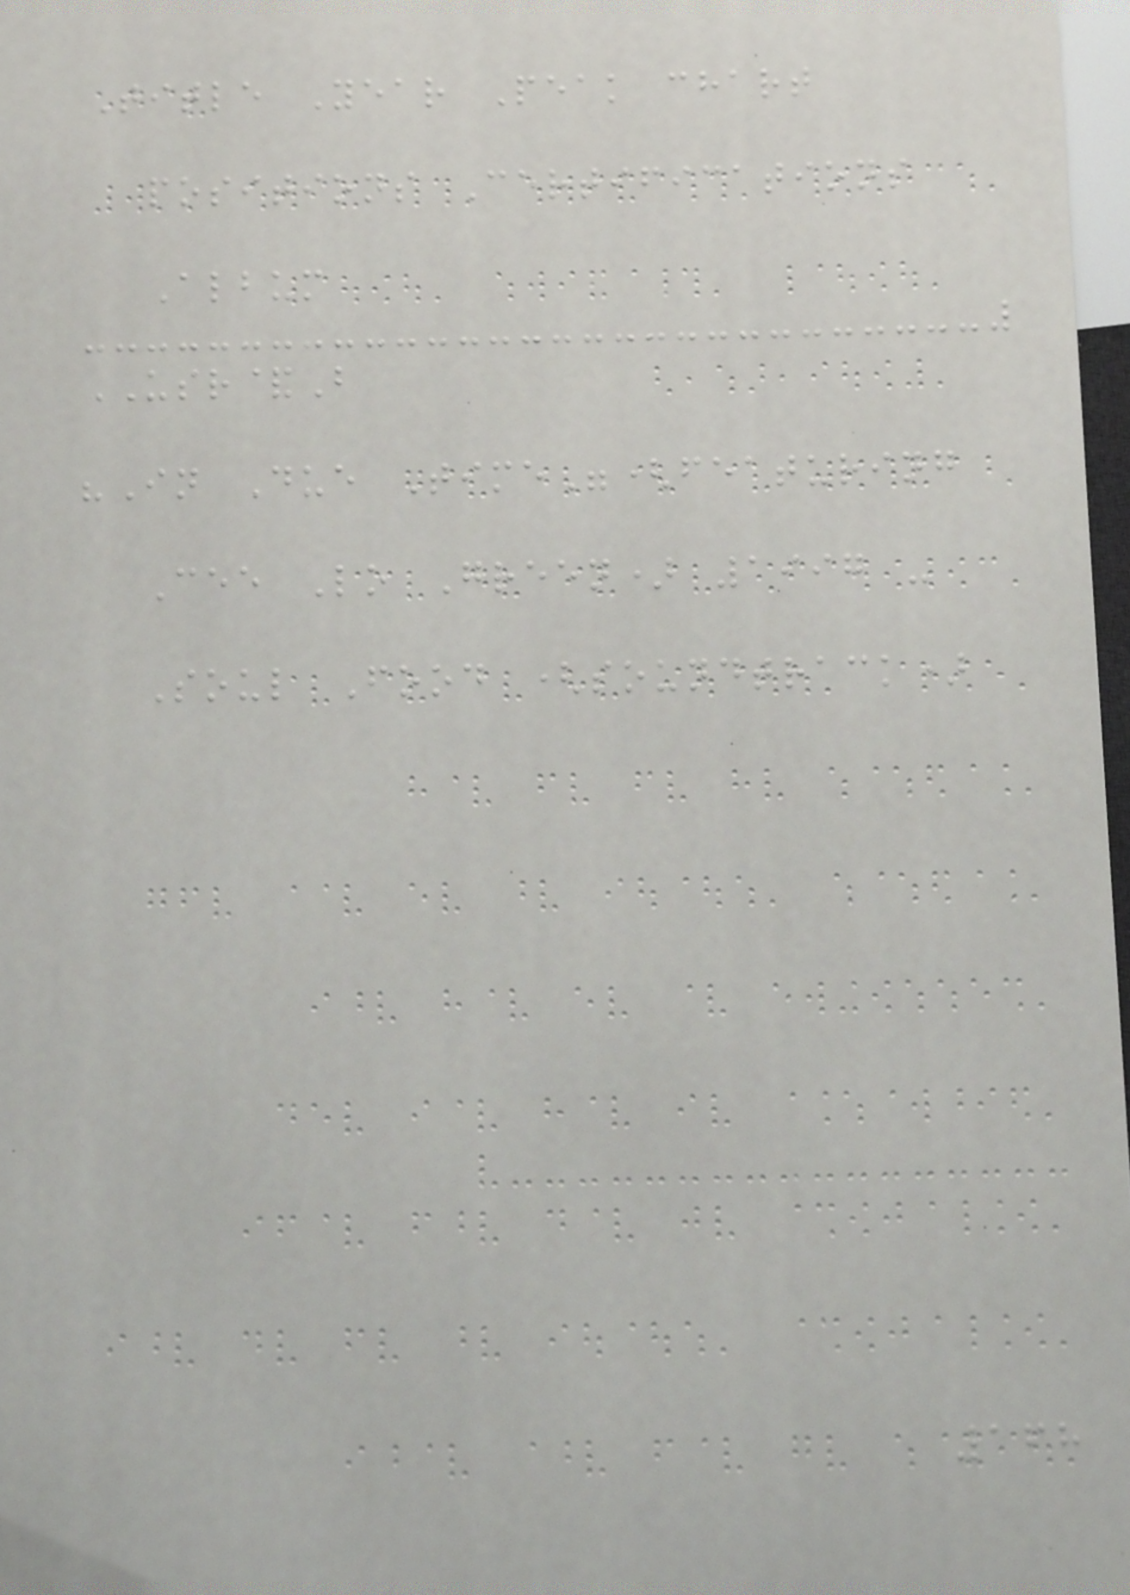Title Year Peak chart
positions Certifications
Album
USR&B
"In Due Time"(featuring
Cee Lo Green) 1997 -
Soul Food (soundtrack)
168
